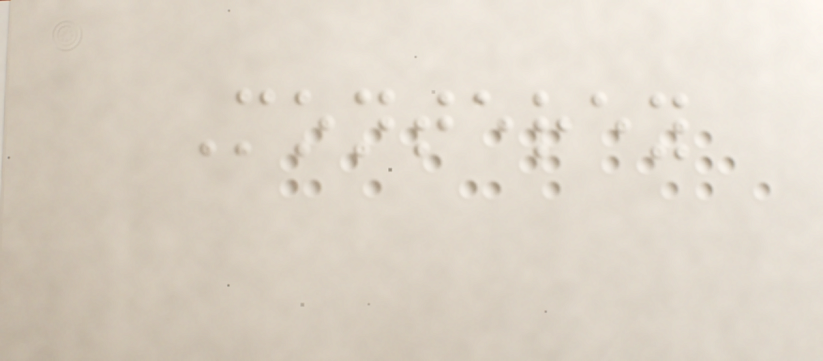Monterey
